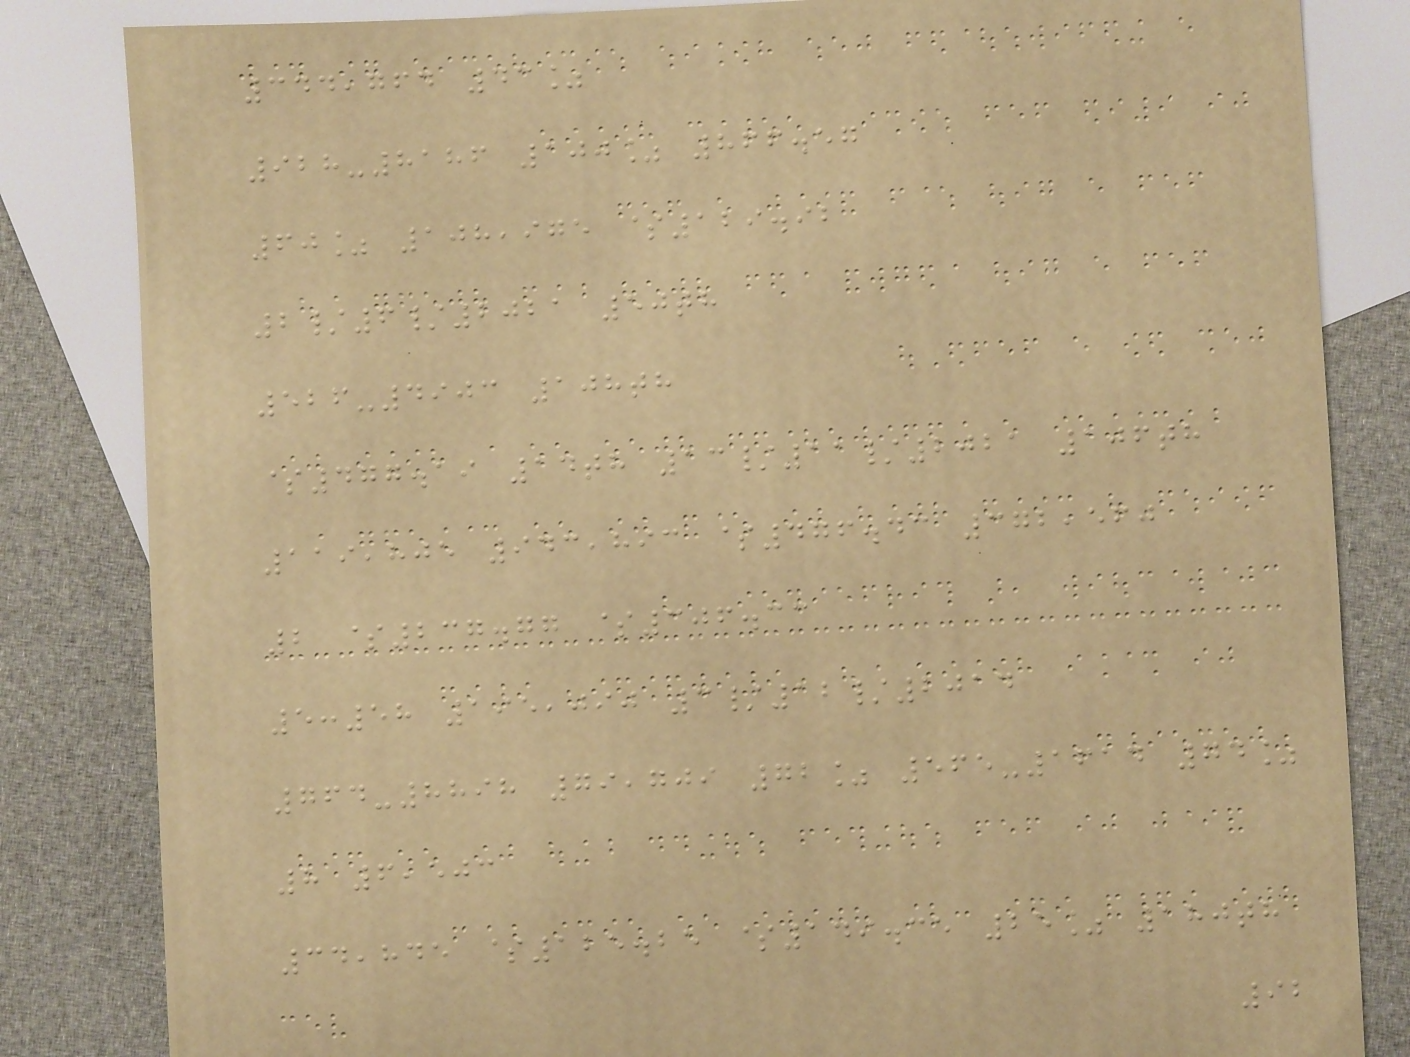344,764 43%
928-8186 100% 866.57
60% 108,975 $129.92
2/6/2021 50th
526-4903 108th
$477.19 14th 13/11/2021 106th
119,805 943,893 $476.43 372,560
2 $237.77 $306.33
5:58 195,090 3/12/2014
764-8898 79,709 72% 565-1614 74%
8 6,503
34,845 $125.25 $149.35 25% 180th
92
